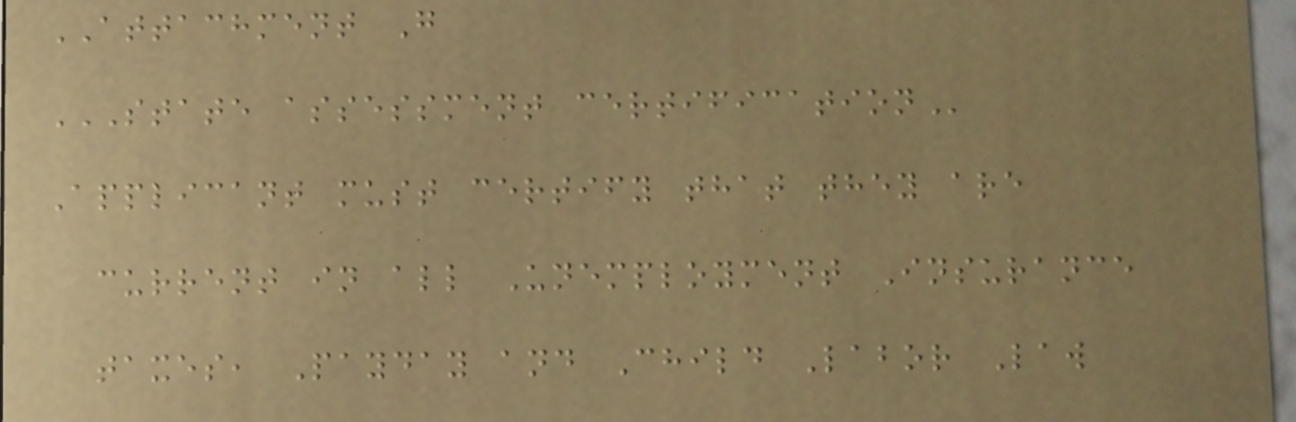ATTACHMENT G
STATE ASSESSMENT CERTIFICATION
Applicant must certify that they are
current in all Unemployment Insurance
taxes, Payday and Child Labor Law
